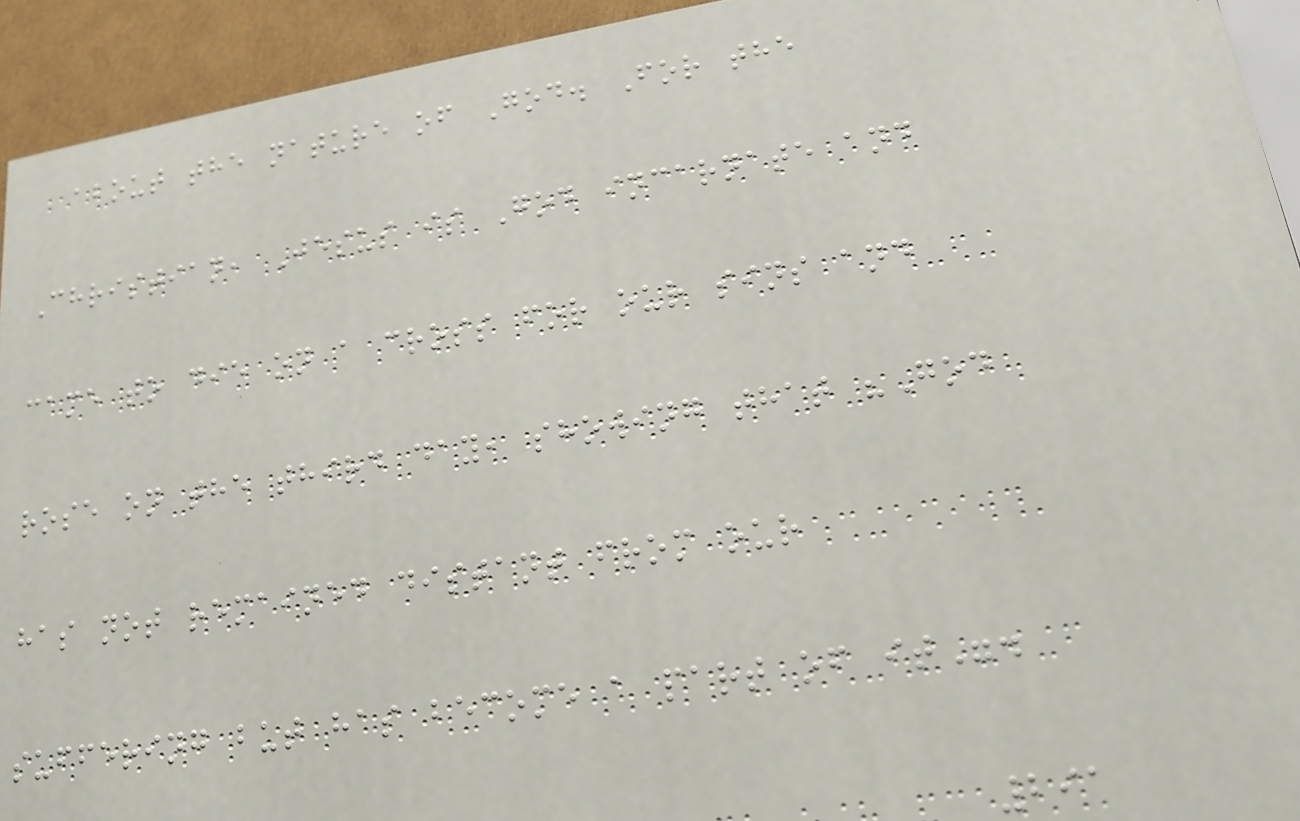about the nature of God. For the
Christian, Jesus is God incarnate and
came to die on a cross for our sins and
rose on the third day, showing that "God
has not remained distant from our
suffering but has become a part of it".
291
